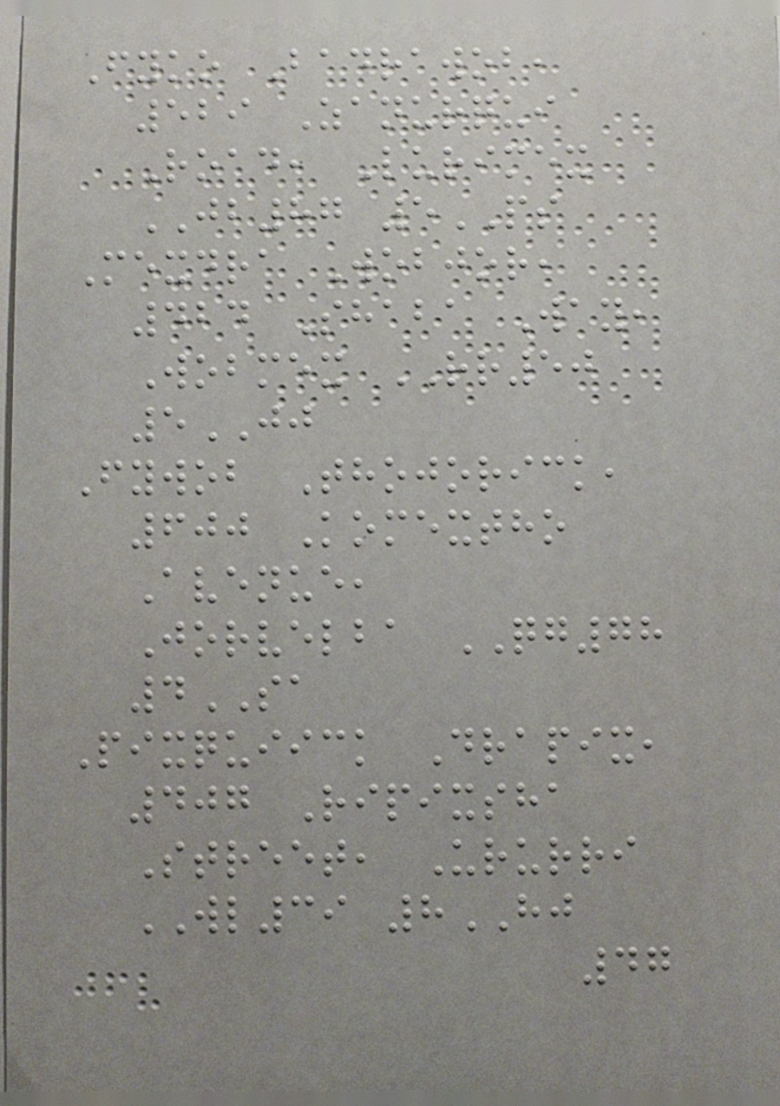Fyko Badrawob,
529 Zanurqui
Road, Lurimex
JB87 5PS
Mexdra Wobjor,
424 Shaba Way,
Wobmex RR50
5JJ
Fywob Thojorick,
600 Komextho
Avenue,
Jorvelba QG78
4SA
Pixquiick Drapix,
407 Ripixsha
Street, Ururri
WL39 8HJ
47
